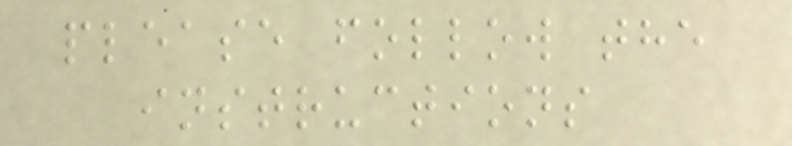please follow the
instructions
